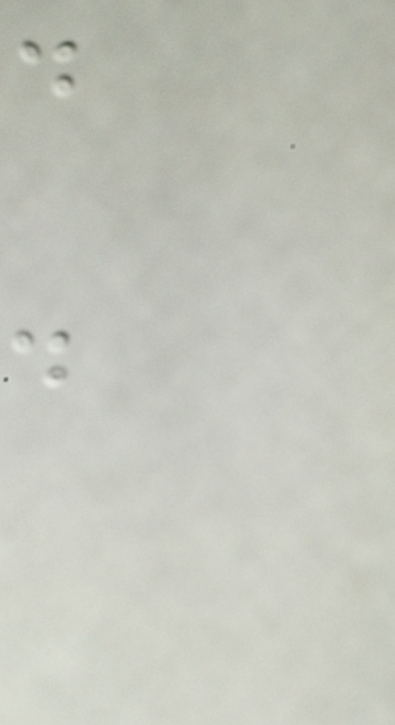.
.
